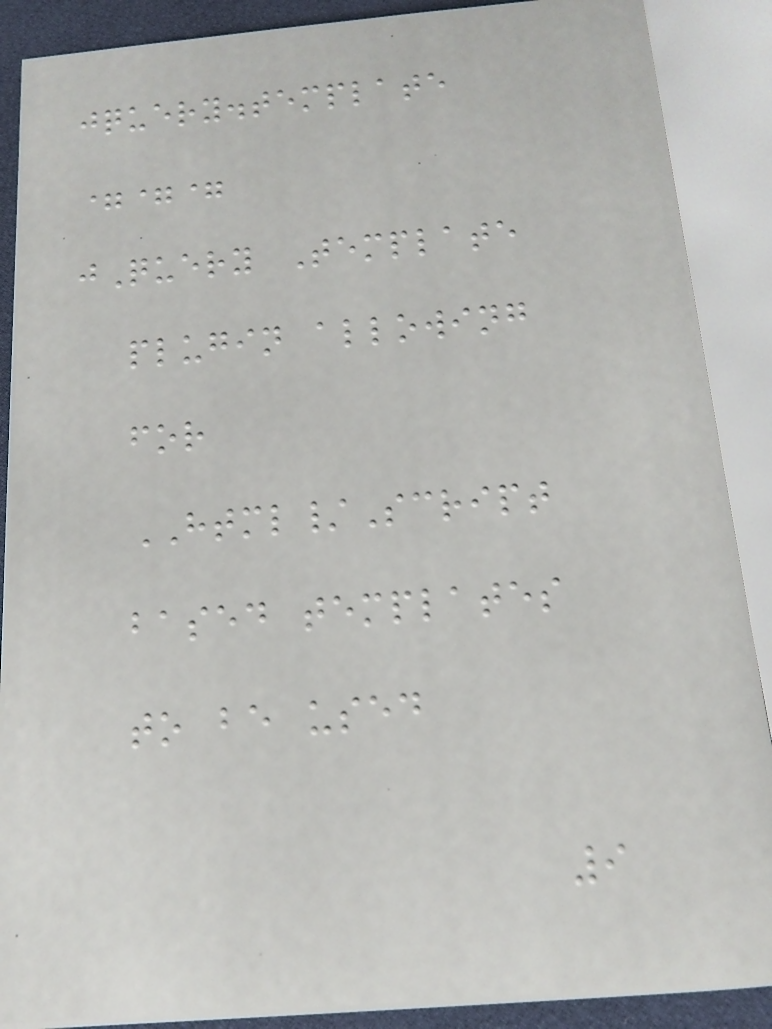jquery.template
===
jQuery Template
plugin allowing
for
HTML/Script
based templates
to be used
9
